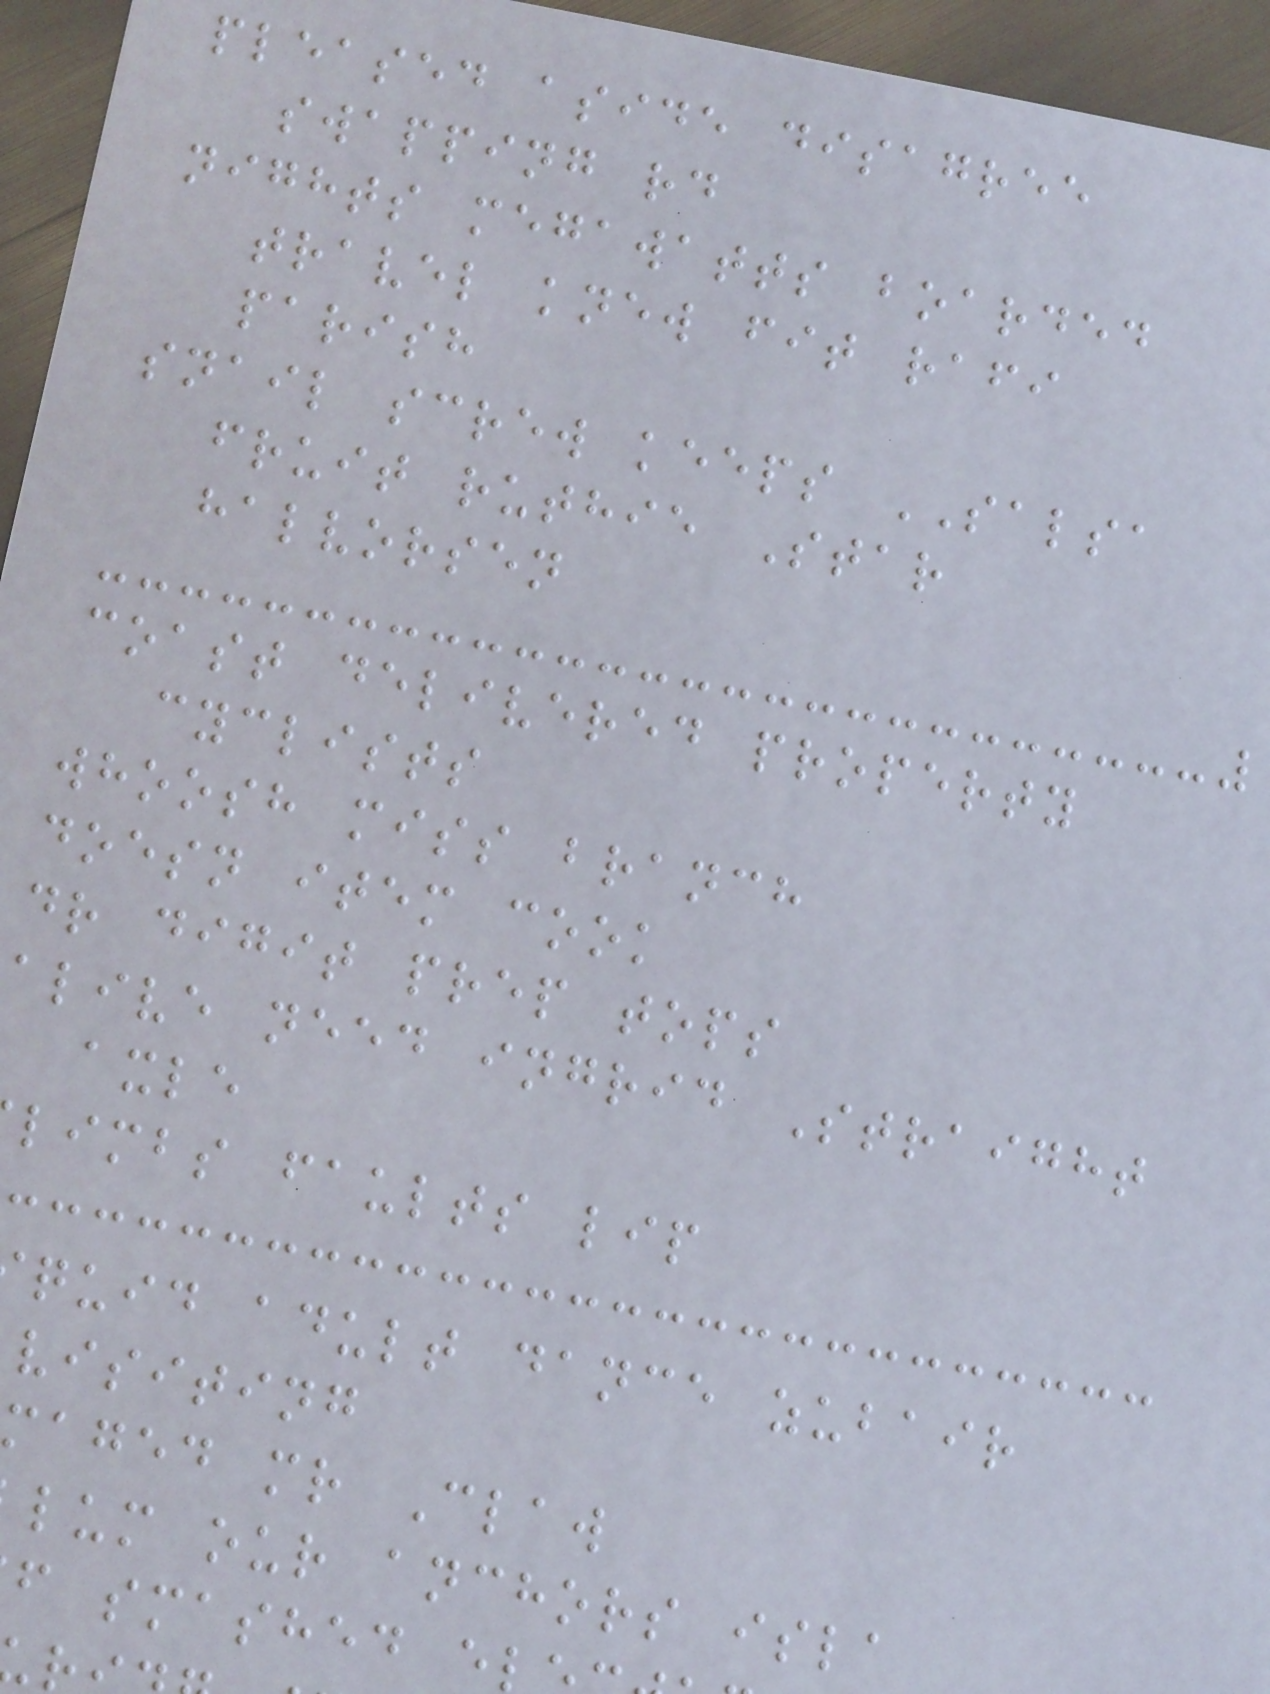pleased aside disagree
swapping rd
nights megawatts boarded
travel knew fit rafi
parish
snail screw keeps SALSA
fruit ruthie Star
halvorsen
coast delivered property
cyclists
whoosh miss branch
doesn item cook
dr digit prep tops
alive need ingrid Straight
axle
limbs faults lip
quid adult dance zubair
visiting
maged mr Claw
lum our anchors isla
f smashed e
